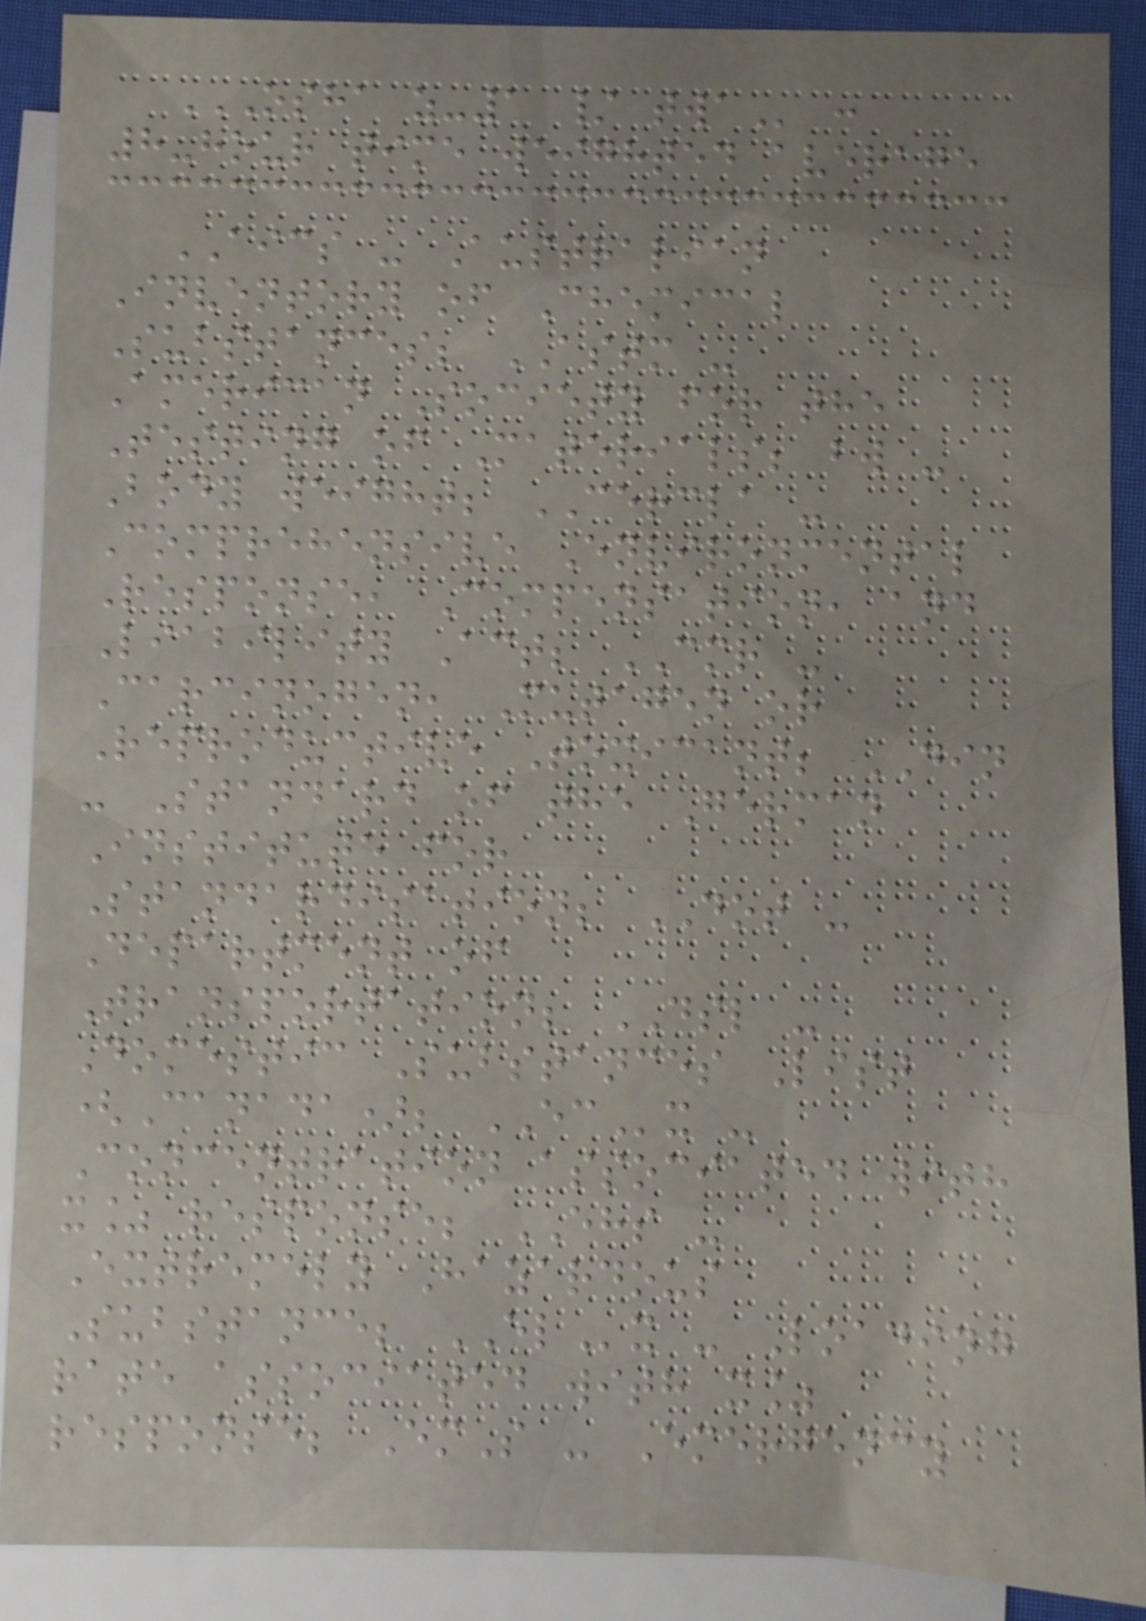OSHA Z-1 / TWA :
8-hour time weighted average
AICS - Australian
Inventory of Chemical
Substances; ASTM -
American Society for the
Testing of Materials; bw -
Body weight; CERCLA -
Comprehensive Environmental
Response, Compensation, and
Liability Act; CMR -
Carcinogen, Mutagen or
Reproductive Toxicant; DIN
- Standard of the German
Institute for
Standardisation; DOT -
Department of
Transportation; DSL -
Domestic Substances List
(Canada); ECx -
Concentration associated with
x% response; EHS -
Extremely Hazardous
Substance; ELx - Loading
rate associated with x%
response; EmS - Emergency
